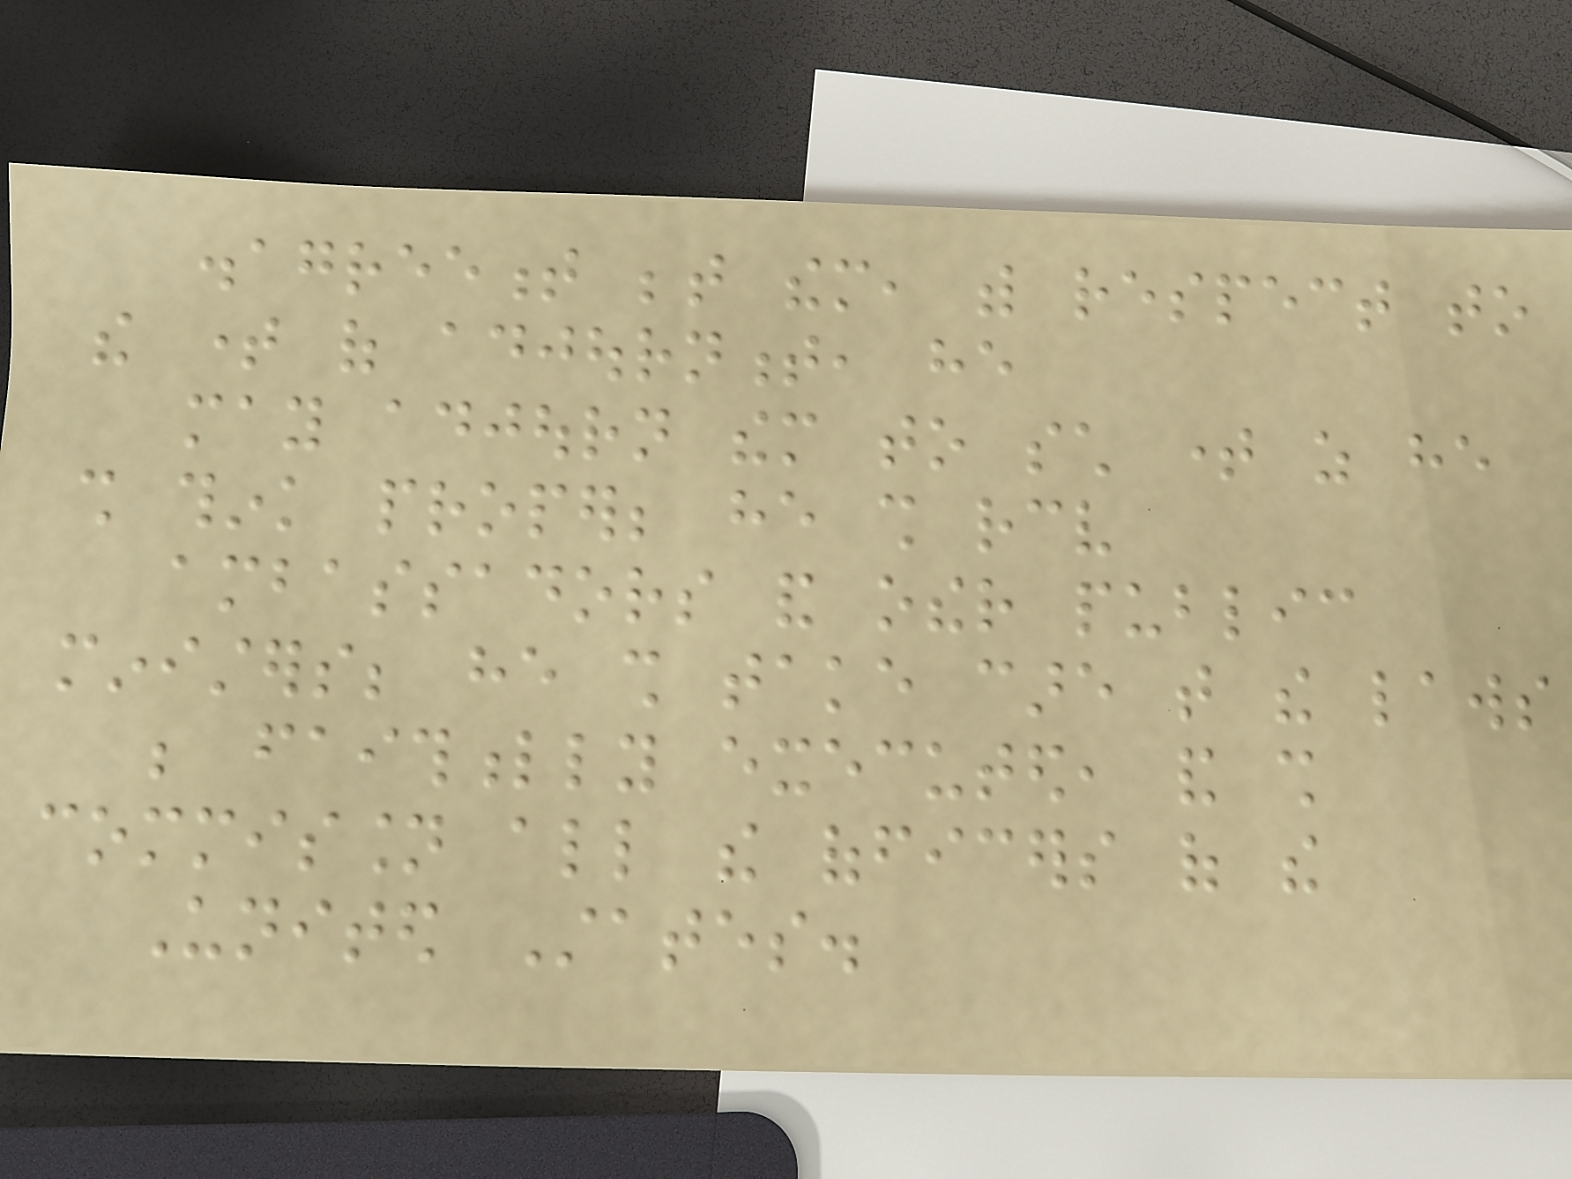disagreement between them, with respect to
the time of adjournment, he
may adjourn them to such time as he
shall think proper; he shall receive
ambassadors and other public
ministers; he shall take care that the laws
be faithfully executed, and shall
commission all the officers of the
United States.
